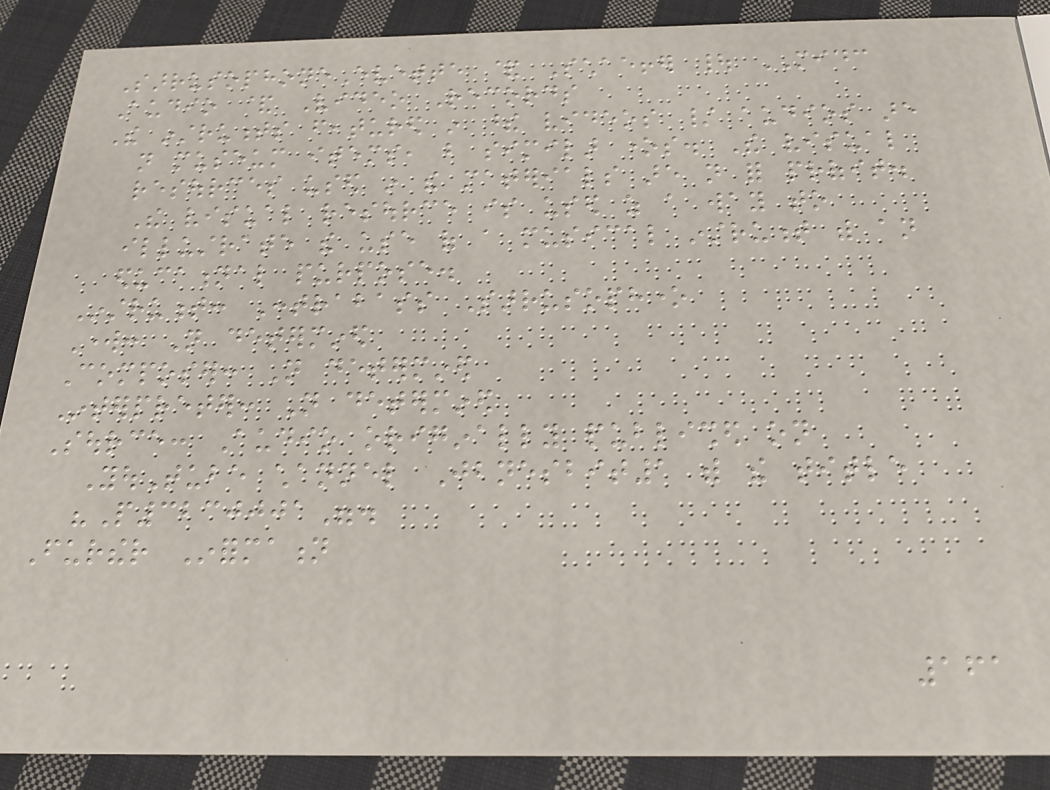SarrusophoneEvette & Schaeffer | MIDC
Audio & Video Records
The instruments featured in these videos / audios are
not museum items, but similar ones. The visual
resources used in the materials are not for profit.
The visual resource is used as a way to
illustrate the use of a musical instrument with an
educational purpose.
Instrument: Contrabass Sarrusophone
Work: Not determined
Composer: Not determined
Interpreter: Not determined
Source: Audio originally published on
YouTube channel Jbnesbit1 with the title
"P3230001".
Further Information
161
